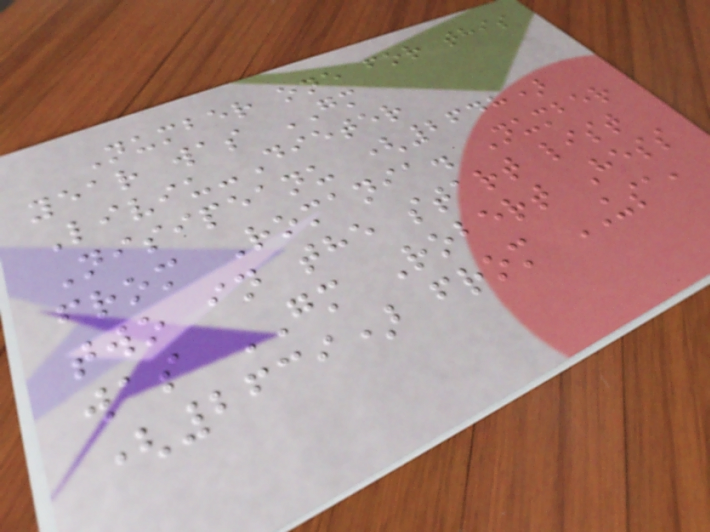Number one for this
year was GM
Liviu-Dieter
Nisipeanu (2648)
from Romania. Number
two in the start list
was GM Robert Hess
(2639) from USA,
